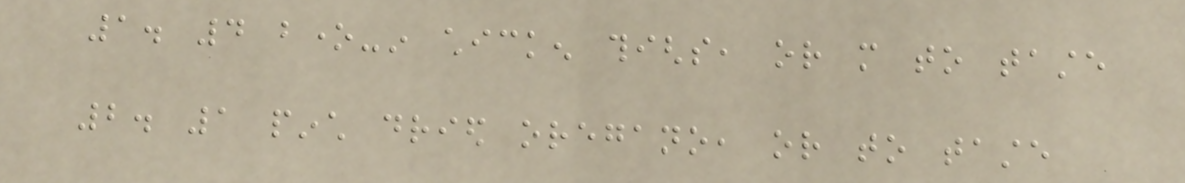1. 4 bone-in chicken thighs, or more to taste
2. 1 pinch dried oregano, or to taste
